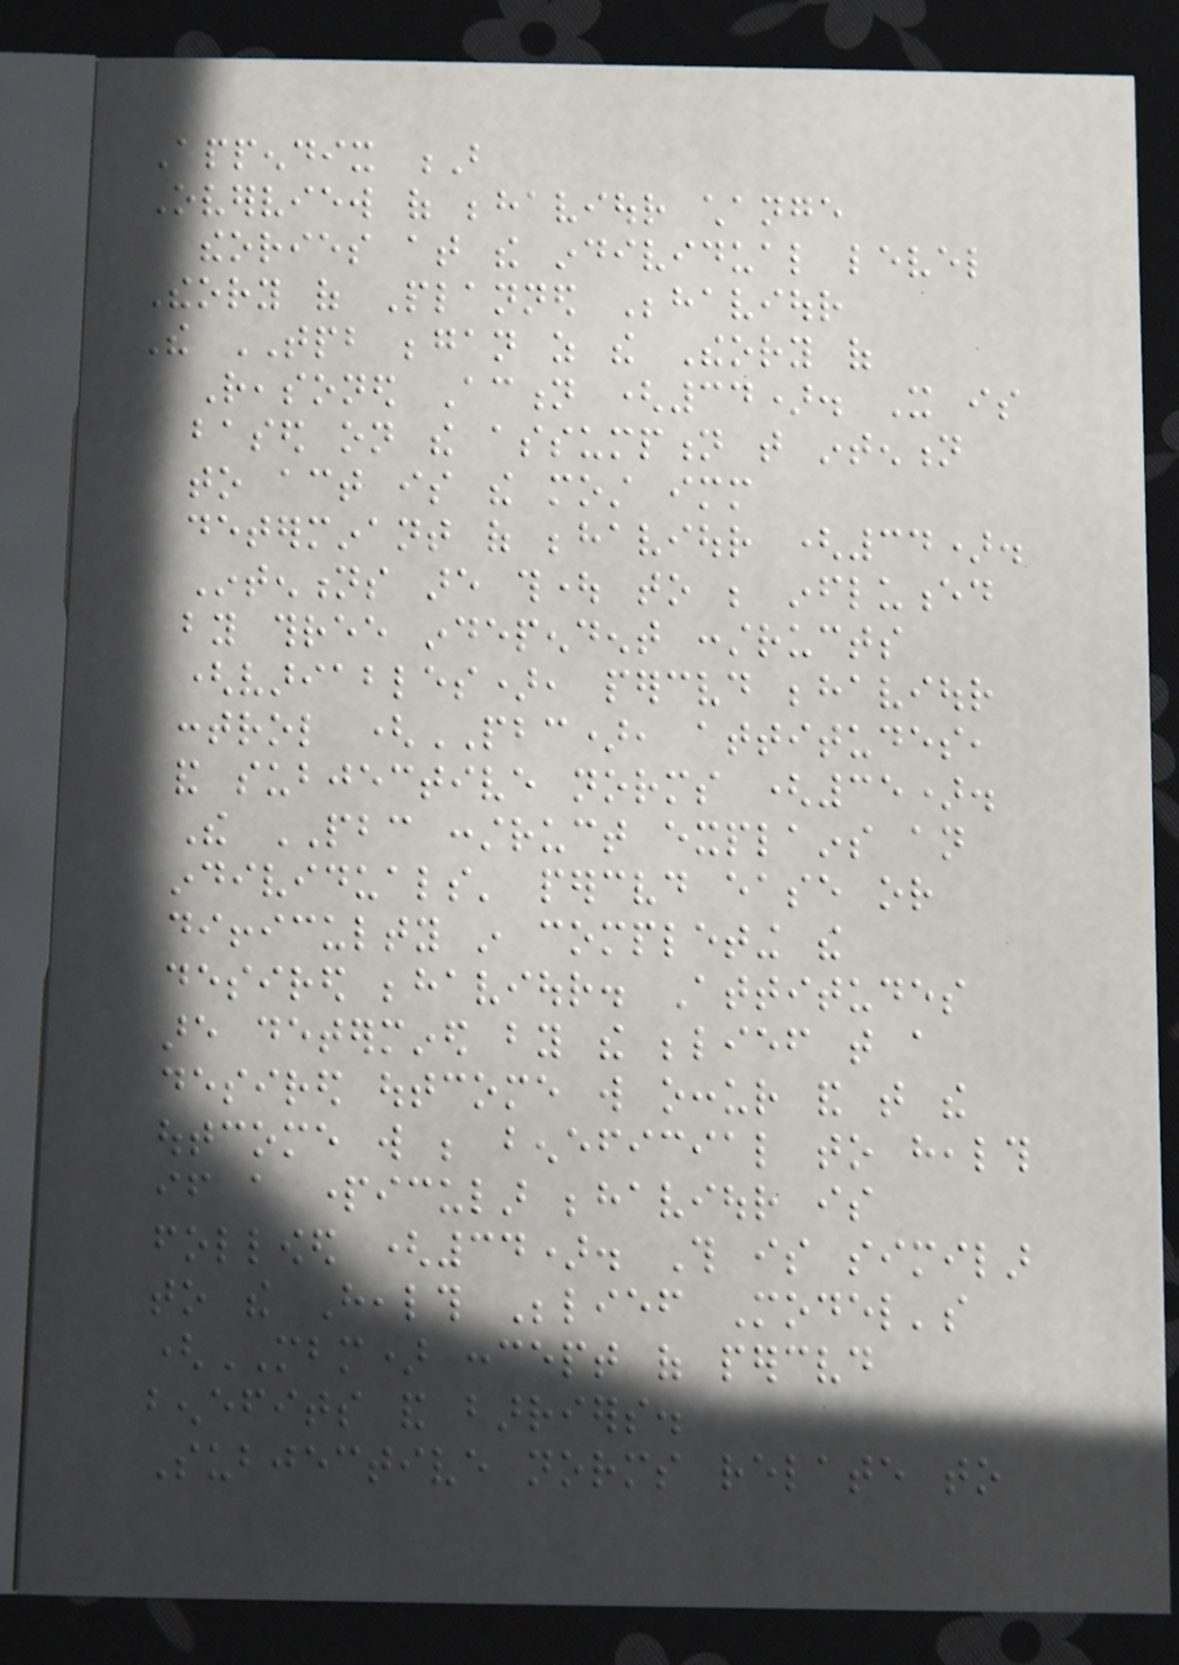Appendix B
Overview of behaviour change
theories at the individual level
Theory of Planned Behaviour
The TPB began as the Theory of
Reasoned Action (34). It is
based on the assumption that intention
to act is the most immediate
determinant of behaviour (34).
Intentions are thought to be influenced
by three independent constructs
(variables), perceived behaviour
control (PBC), attitudes,
and subjective norms (35).
The PBC construct explains an
individuals' perceived ease or
difficulty in completing the
desired behaviour. Attitudes
are determined by the belief that a
desired outcome will occur and that the
outcome will be beneficial to health
if a particular behaviour is
followed (34). This is similar
to the Health Belief Model's
(MBM) concept of perceived
benefits and barriers.
Subjective norms relate to
